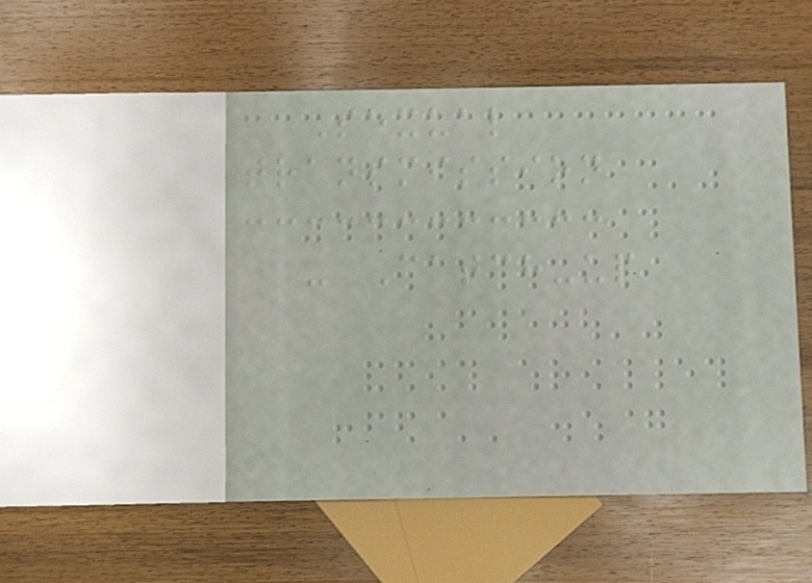Sexual
transmission
- Catch-up
